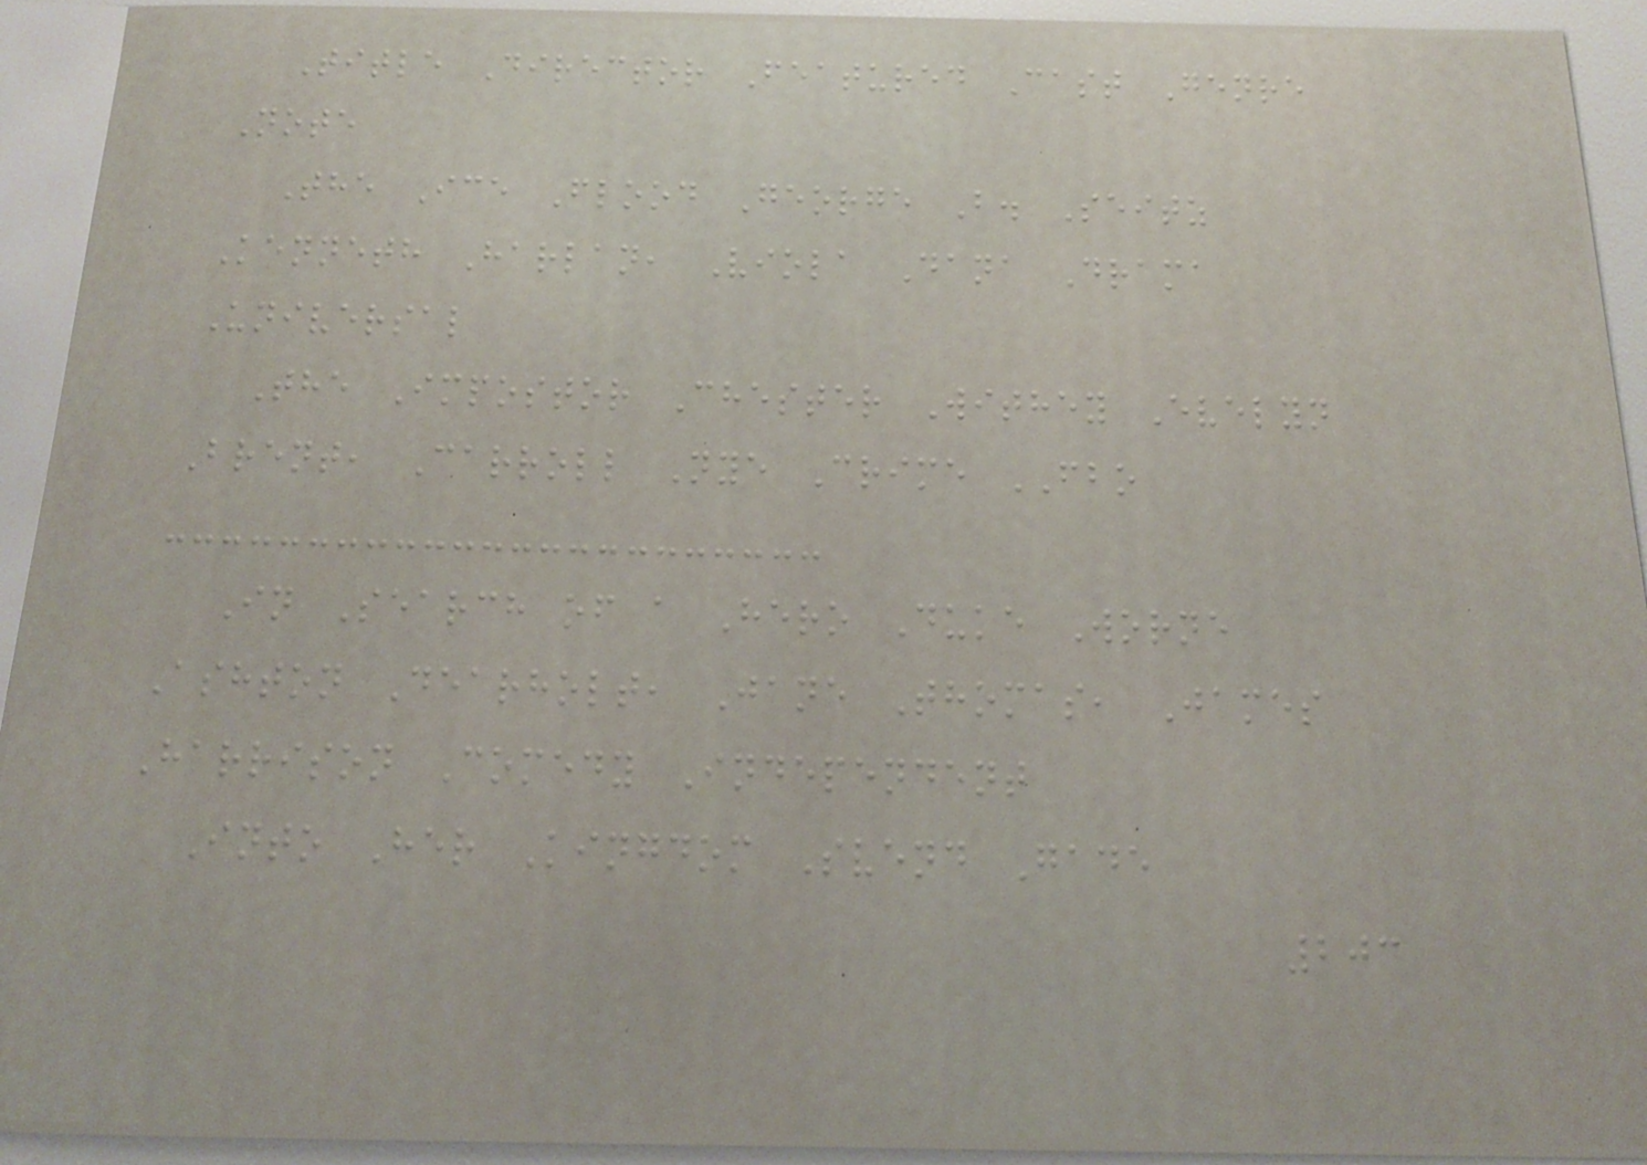Title Director Featured Cast Genre
Note
The Ice Flood George B. Seitz
Kenneth Harlan, Viola Dana Drama
Universal
The Impostor Chester Withey Evelyn
Brent, Carroll Nye Crime FBO
In Search of a Hero Duke Worne
Ashton Dearholt, Jane Thomas, James
Harrison Comedy Independent
Into Her Kingdom Svend Gade
203
